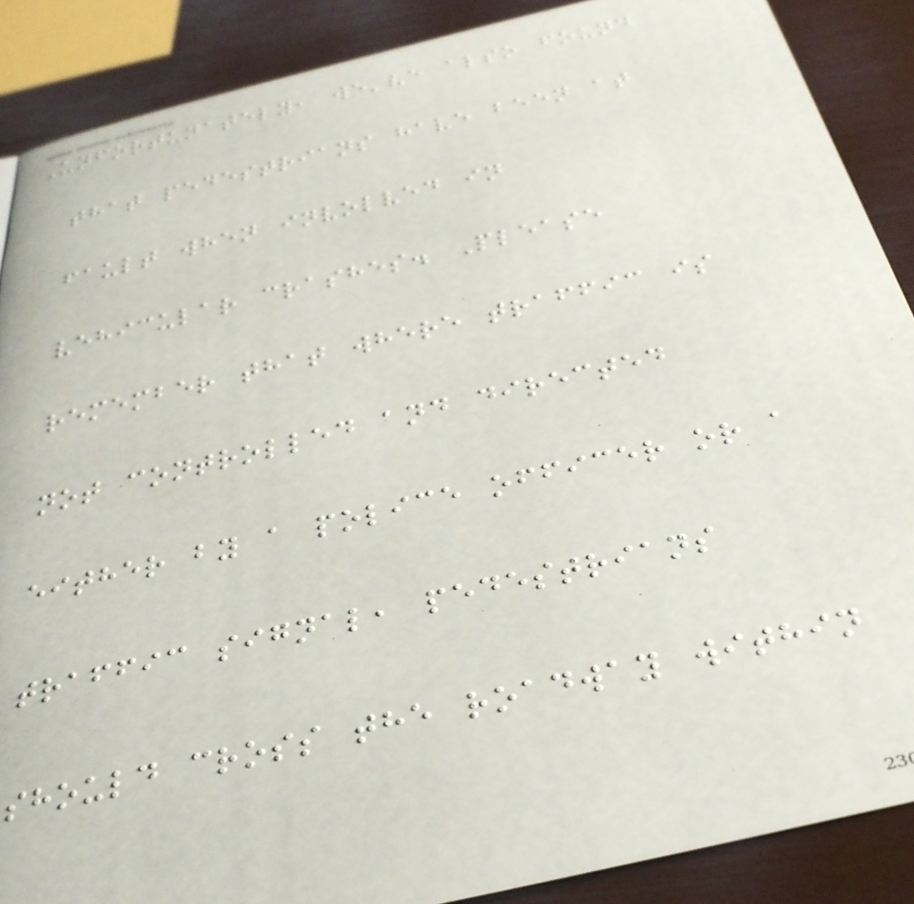Unfortunately, we've also found
that pedestrians have been at
fault when involved in
vehicular crashes. Please
remember that where traffic is
not controlled and directed
either by a police officer or a
traffic signal, pedestrians
should cross the roadway within
